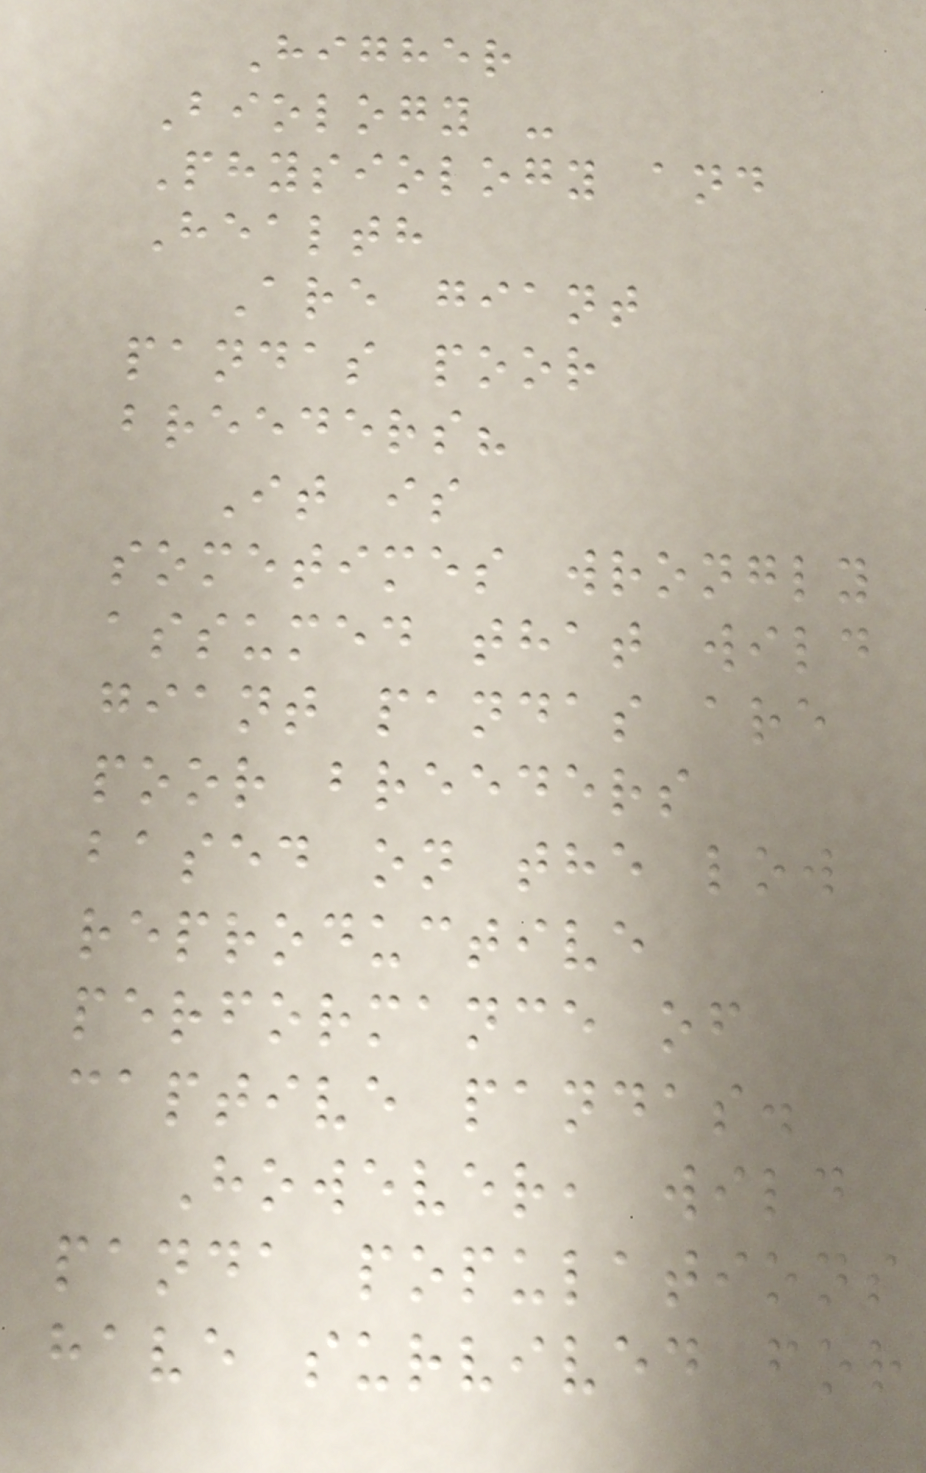Higher
Biology -
Physiology and
Health
Are giant
pandas poor
breeders?
It is
sometimes wrongly
assumed that wild
giant pandas are
poor breeders
based on the low
reproductive
performance of
captive pandas.
However, wild
panda populations
have survived for
